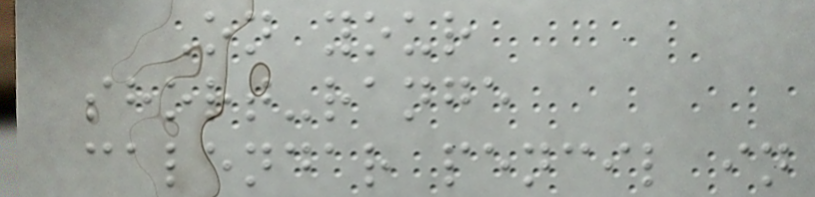On your
short-range
calendar pencil in
